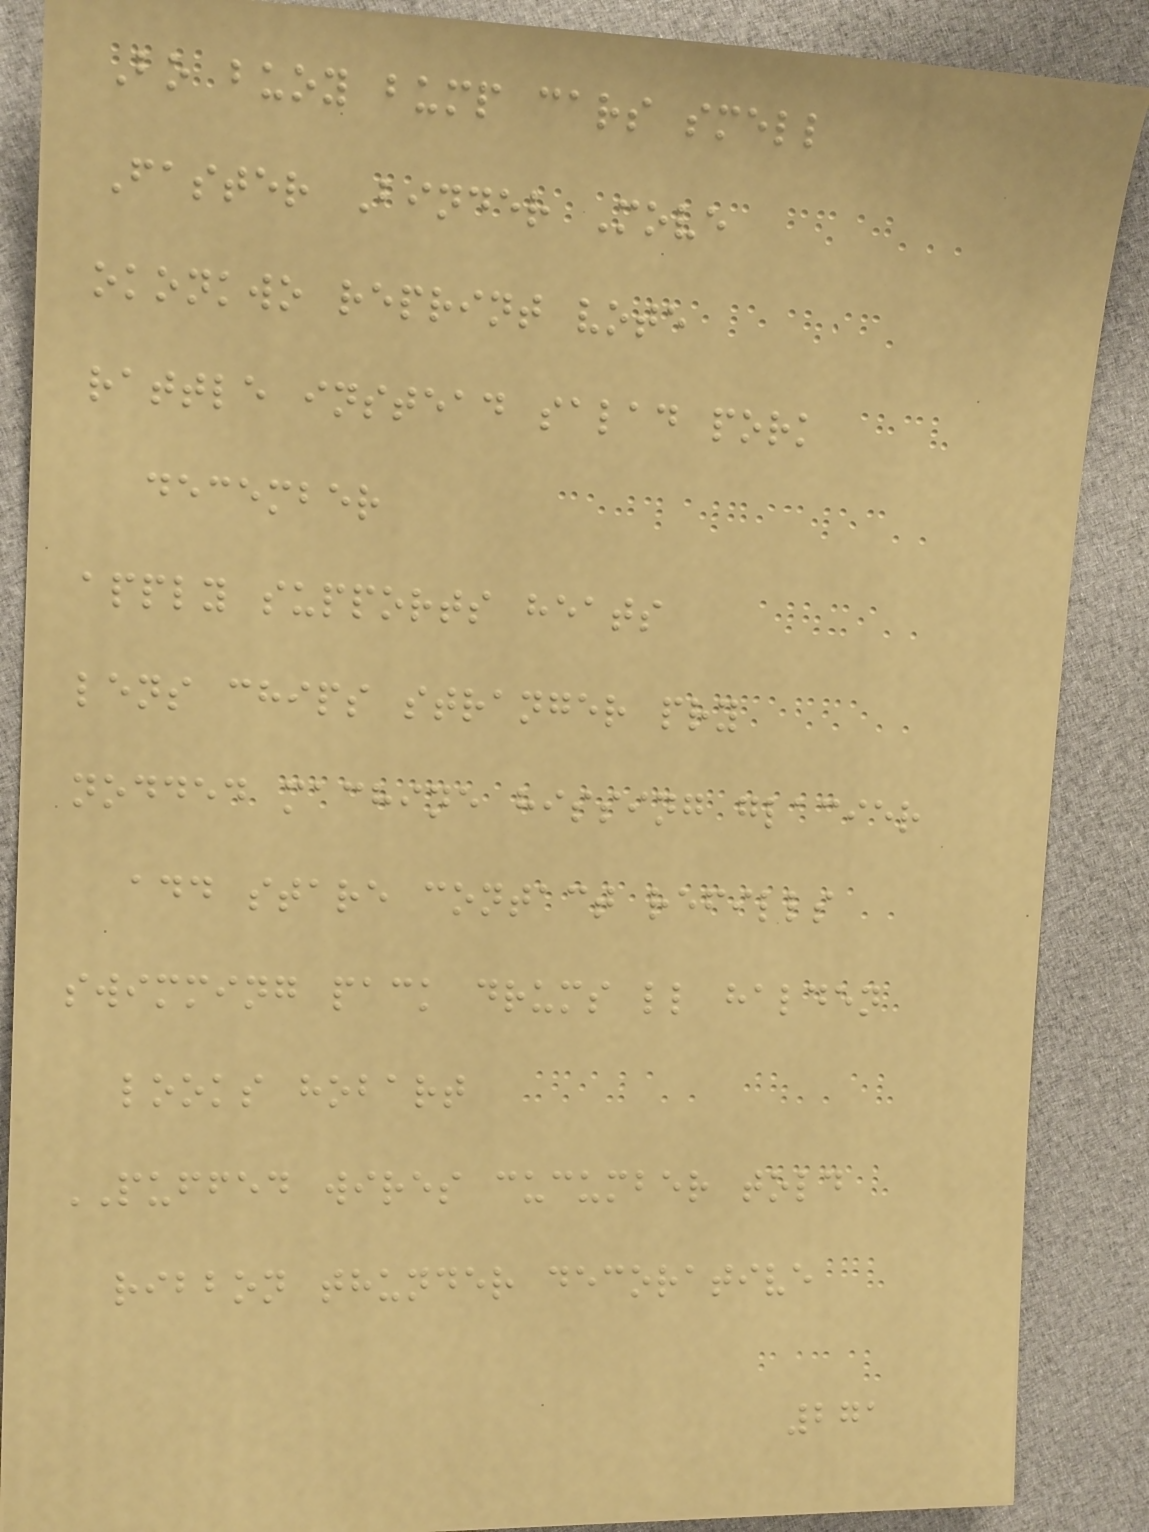Bo buoy bump cars smell
Faster Binder Move
okonkwo reprint vote
rattle instead salad pork
december
apply supports heats
lens chips stranger pry
nodded machine hissing glacier
add stare contact refills
swimming pack drums ll halden
looks hobart
PUFFED wires cucumber told
ribbon thunder decorative
271
